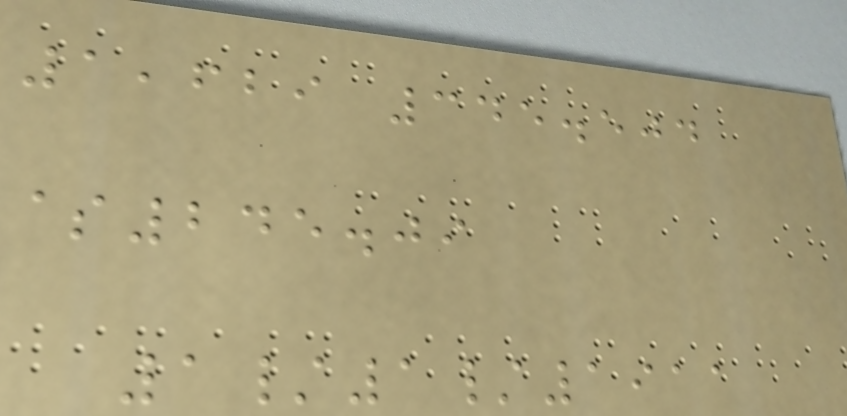1,629 345.504
$245.09
1/1/1911
